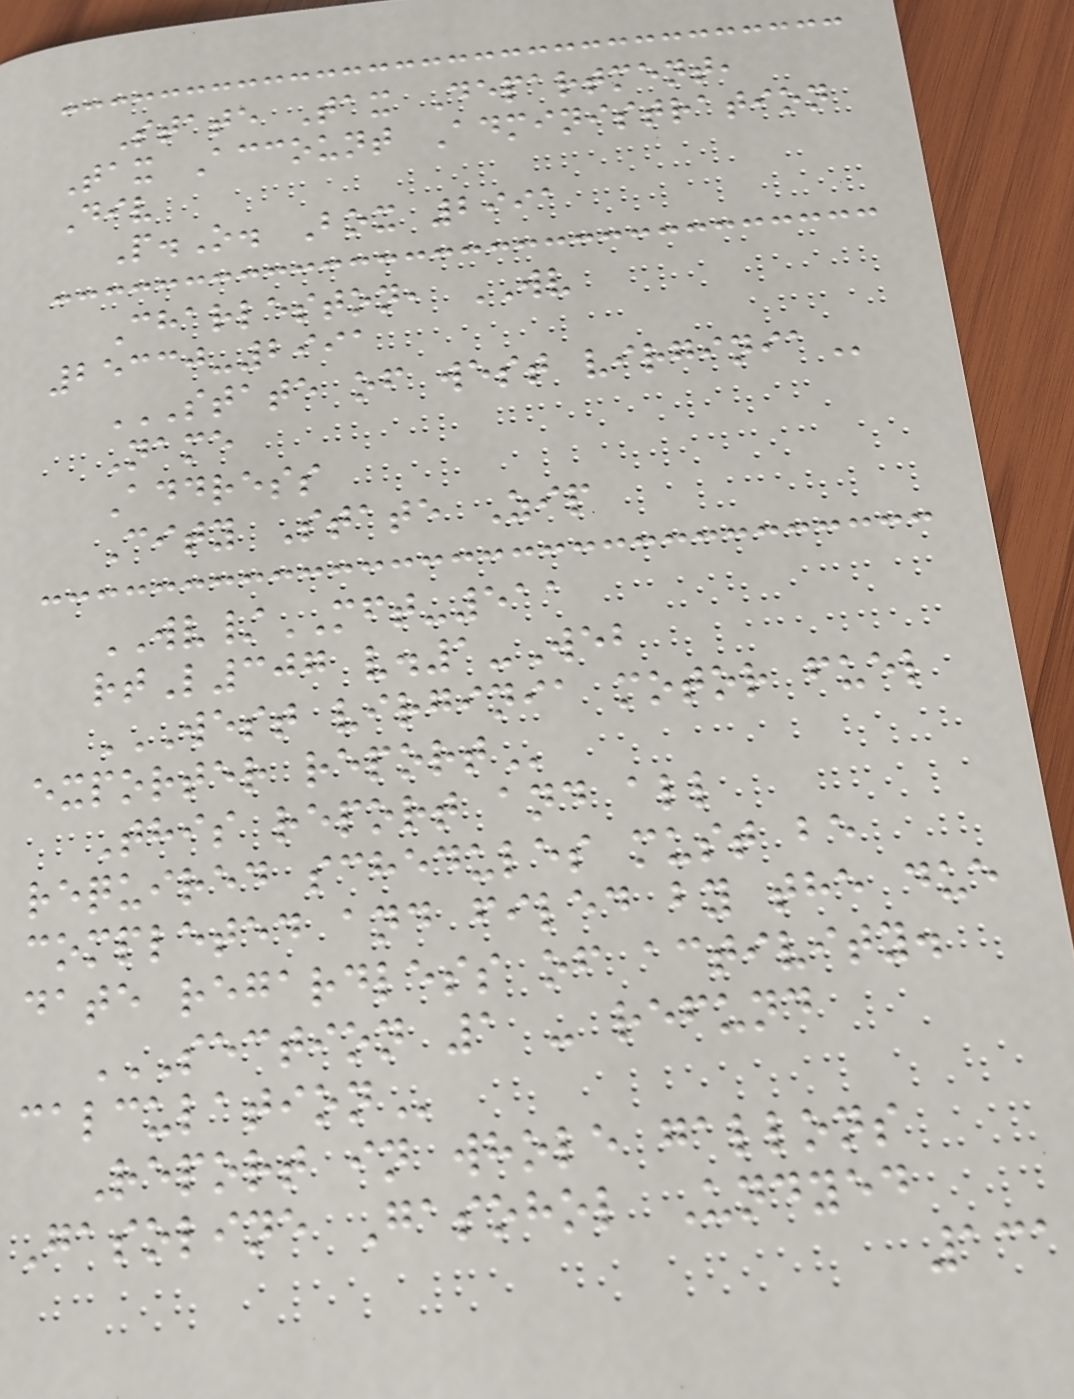State Tax Department,
Tax Account Administration
Div
P.O. Box 2991
Charleston, WV
25330-2991
STATE OF WEST VIRGINIA
Name
Address
City State Zip
WV/MFT-511
rtL307 v.1-Web
WEST VIRGINIA MOTOR FUEL
EXPORTER REPORT
This report and all
required schedules must be
completed and filed by the due
date regardless of activity.
SECTION 1 - REFUND
CALCULATION
Report in whole gallons
Gasoline Gasohol Undyed
131
